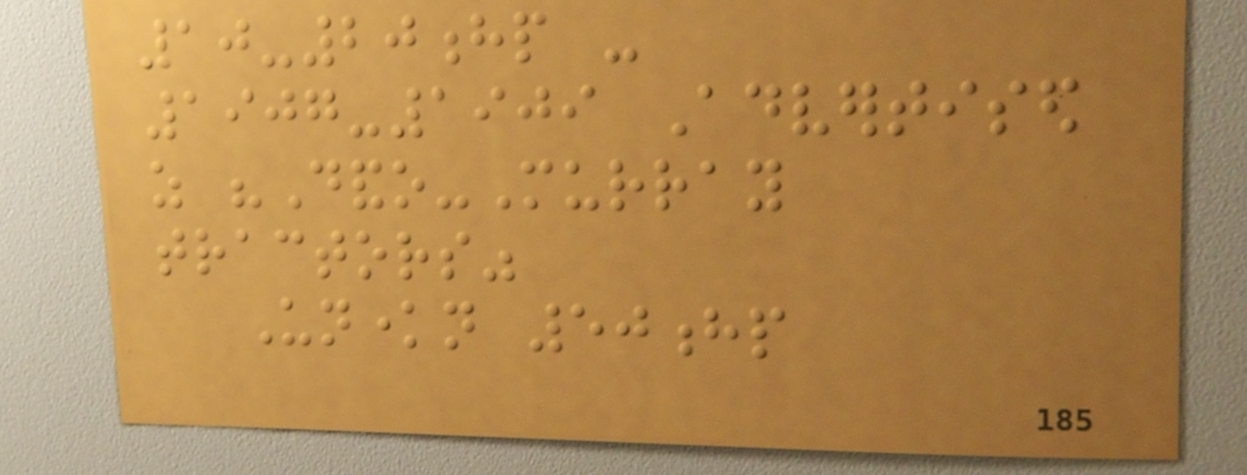10-20hp -
1907-1909 Advertised
as "Dando-Murray
tractors"
Unknown 50hp
